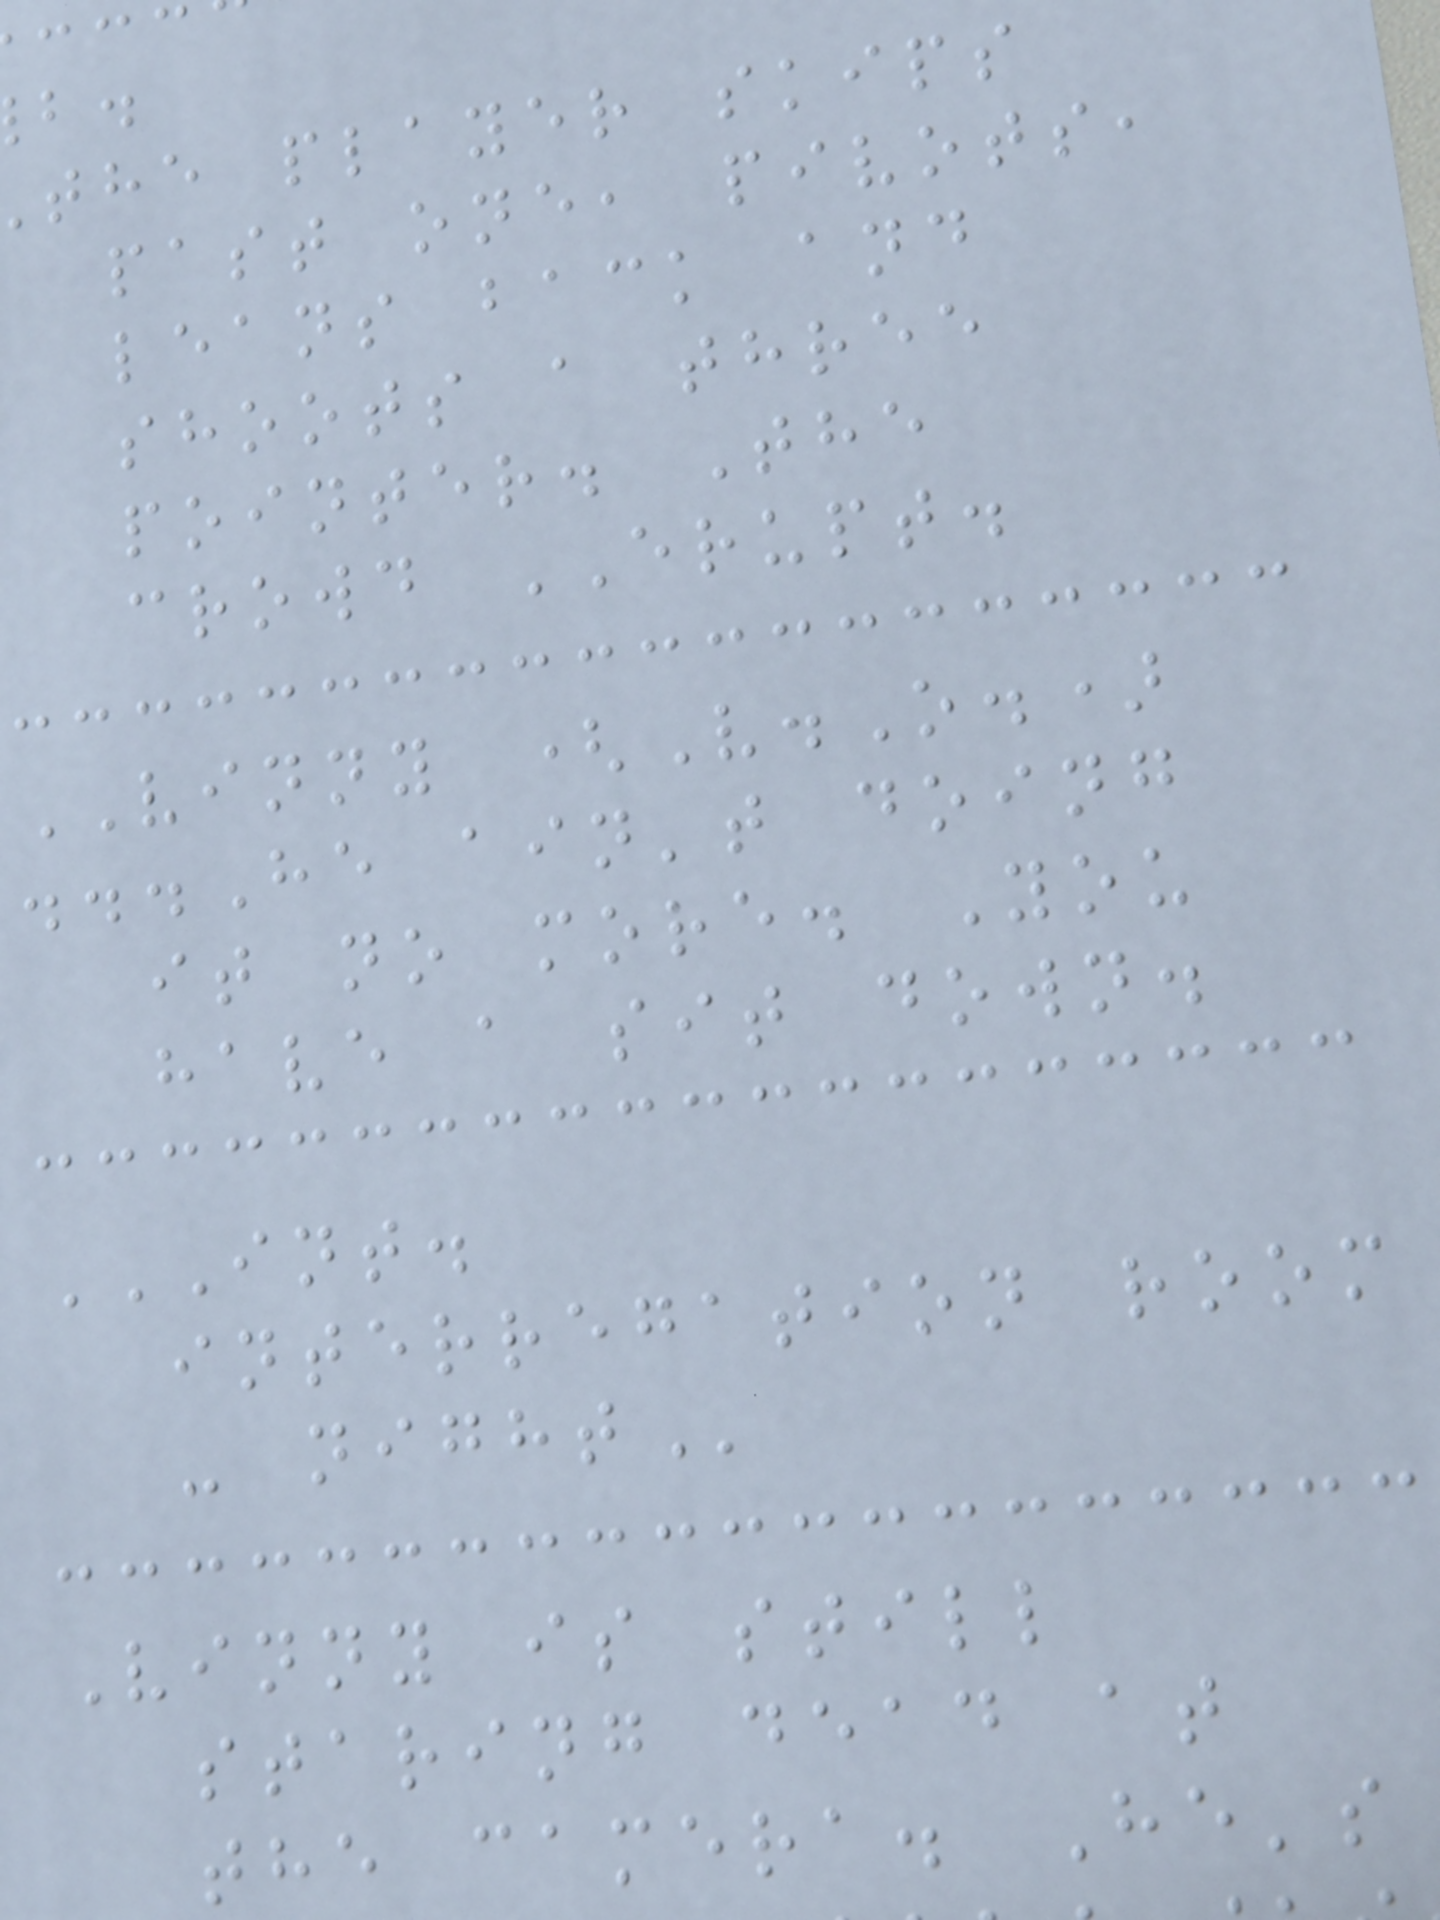the player skips
past one, pivots,
leans back and
shoots a three
pointer. The
crowd ERUPT.
VINNY (V.O.)
...He ain't doing
it no more. You
have a sit down.
INT.
interregation room
Vinny is still
staring dead at
the camera. He's
